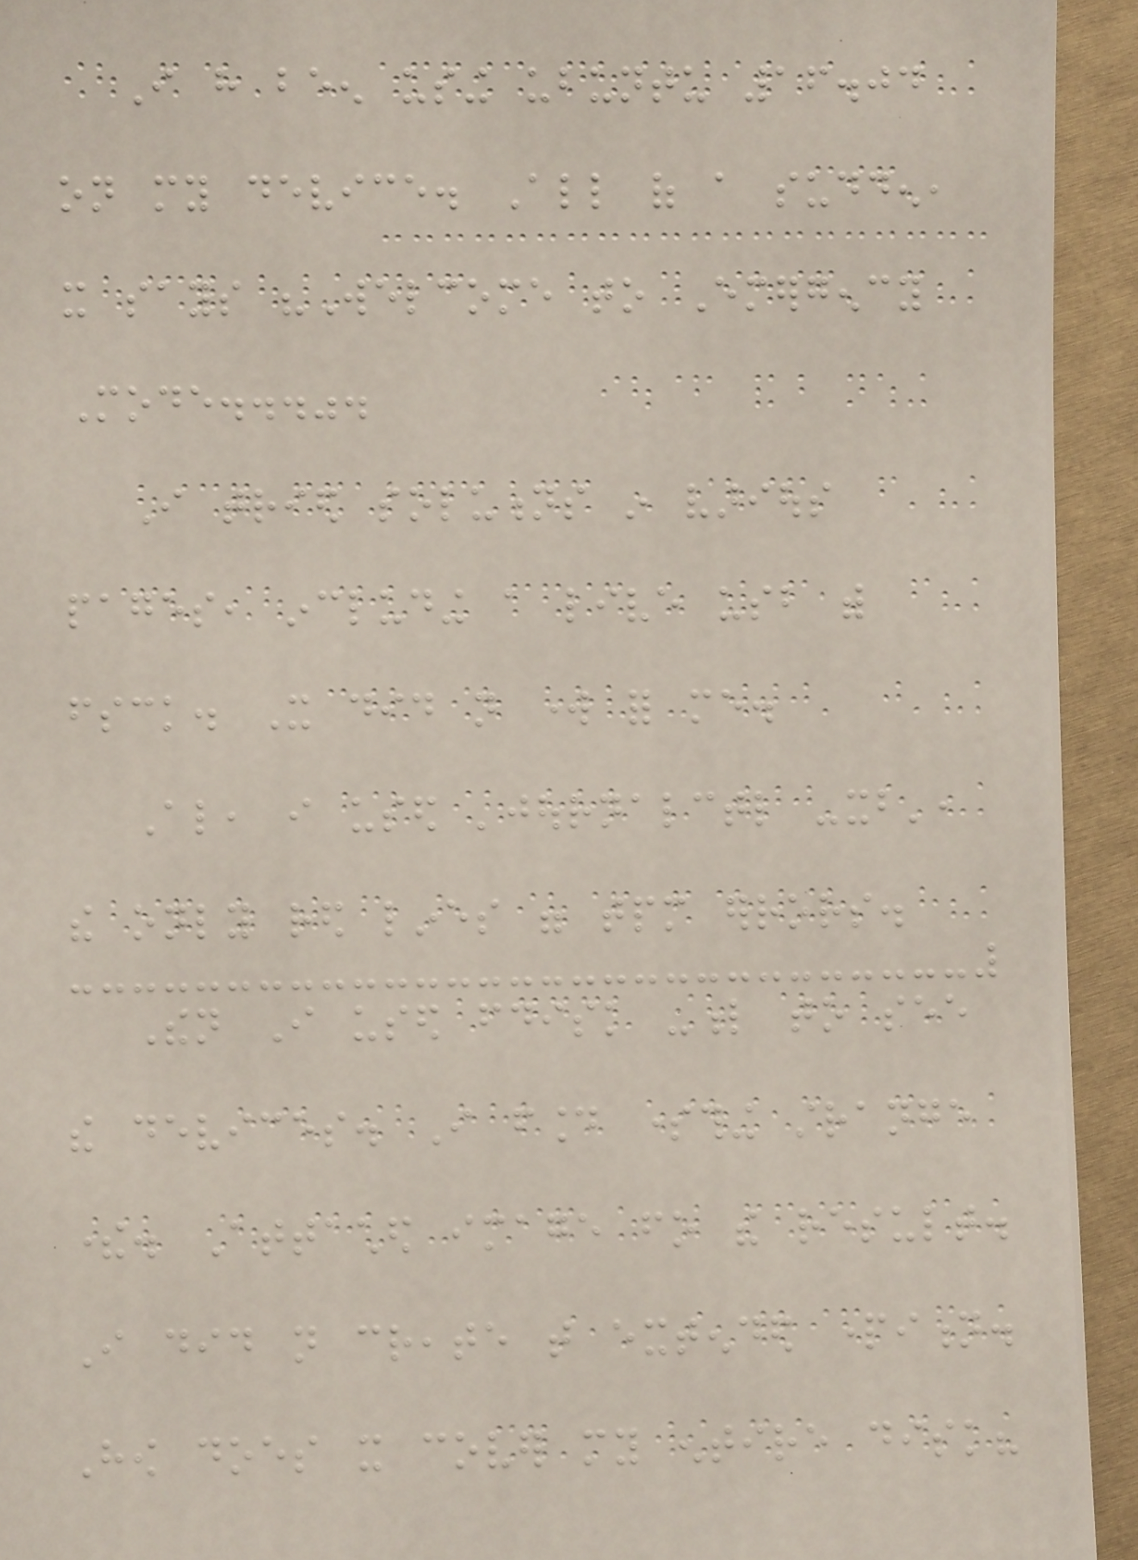I have been using ubuntu 16.04
on my device. All of a sudden,
it says "Welcome to Emergency
Mode...".
I tried solutions in various
pages, including a live usb with
fsck. It did not work for me.
Also, i used 'journalctl -xb',
the only red lines were tpm errors.
Then I used fdisk -l to see
the devices. I found something strange
there. Attached image fo the result.
I did not create that extended partition.
How does it cover my entire disk?
